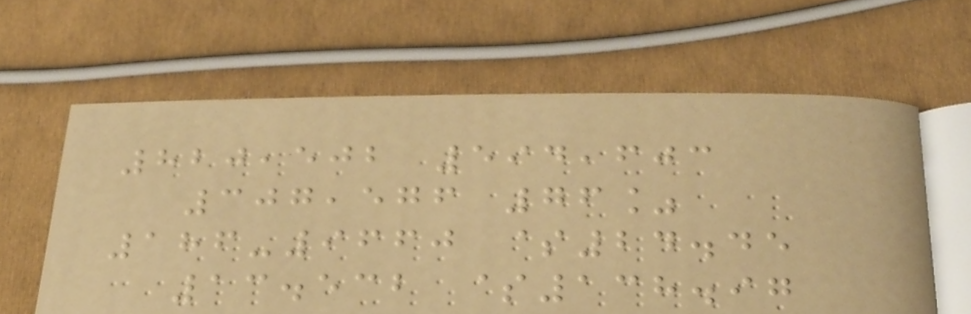820,502 594,603
307,576 76%
186-9660 $24.45
13.532 $138.97
